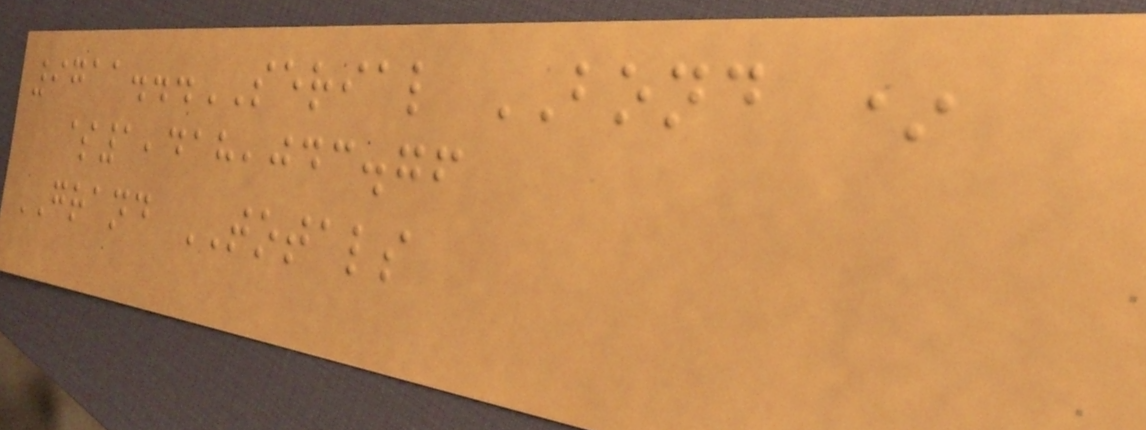9711...SERIAL BOND *
$1,418,043.76
GRAND TOTALS
